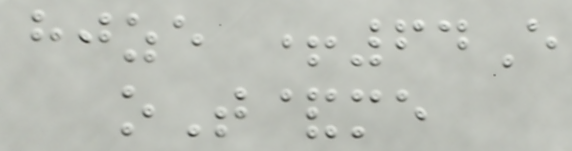hjze +64E
oT&me
